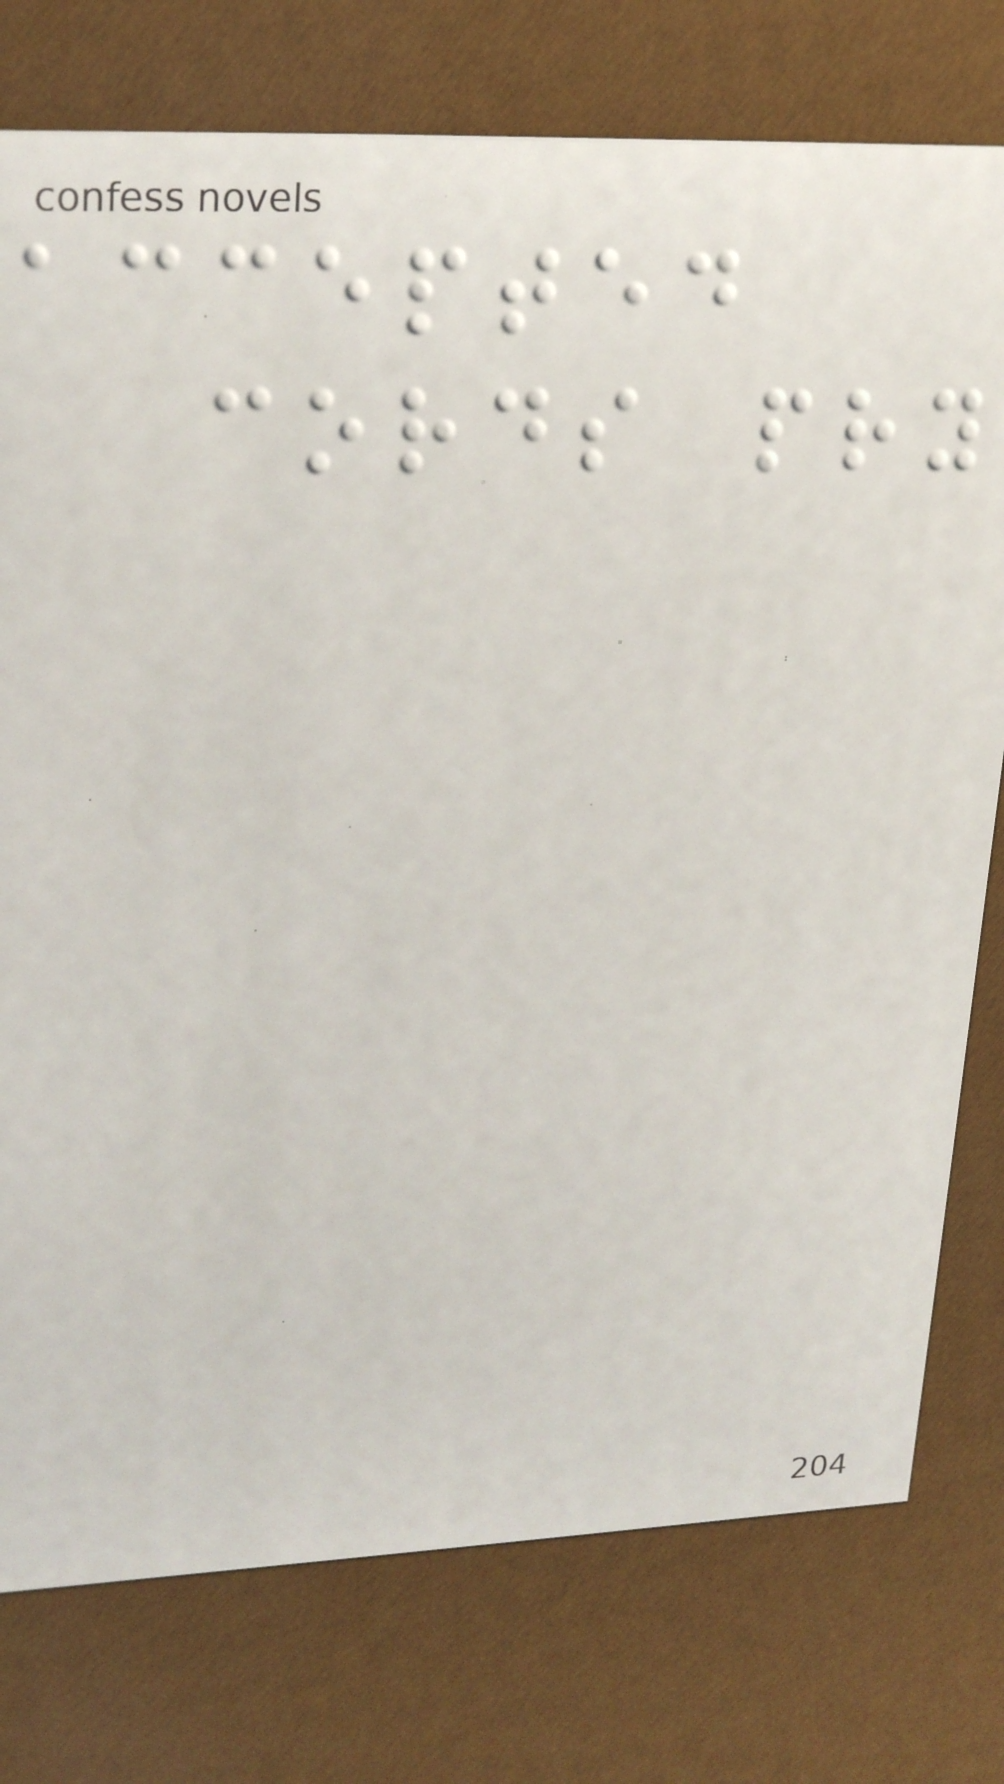accepted
cords pry
